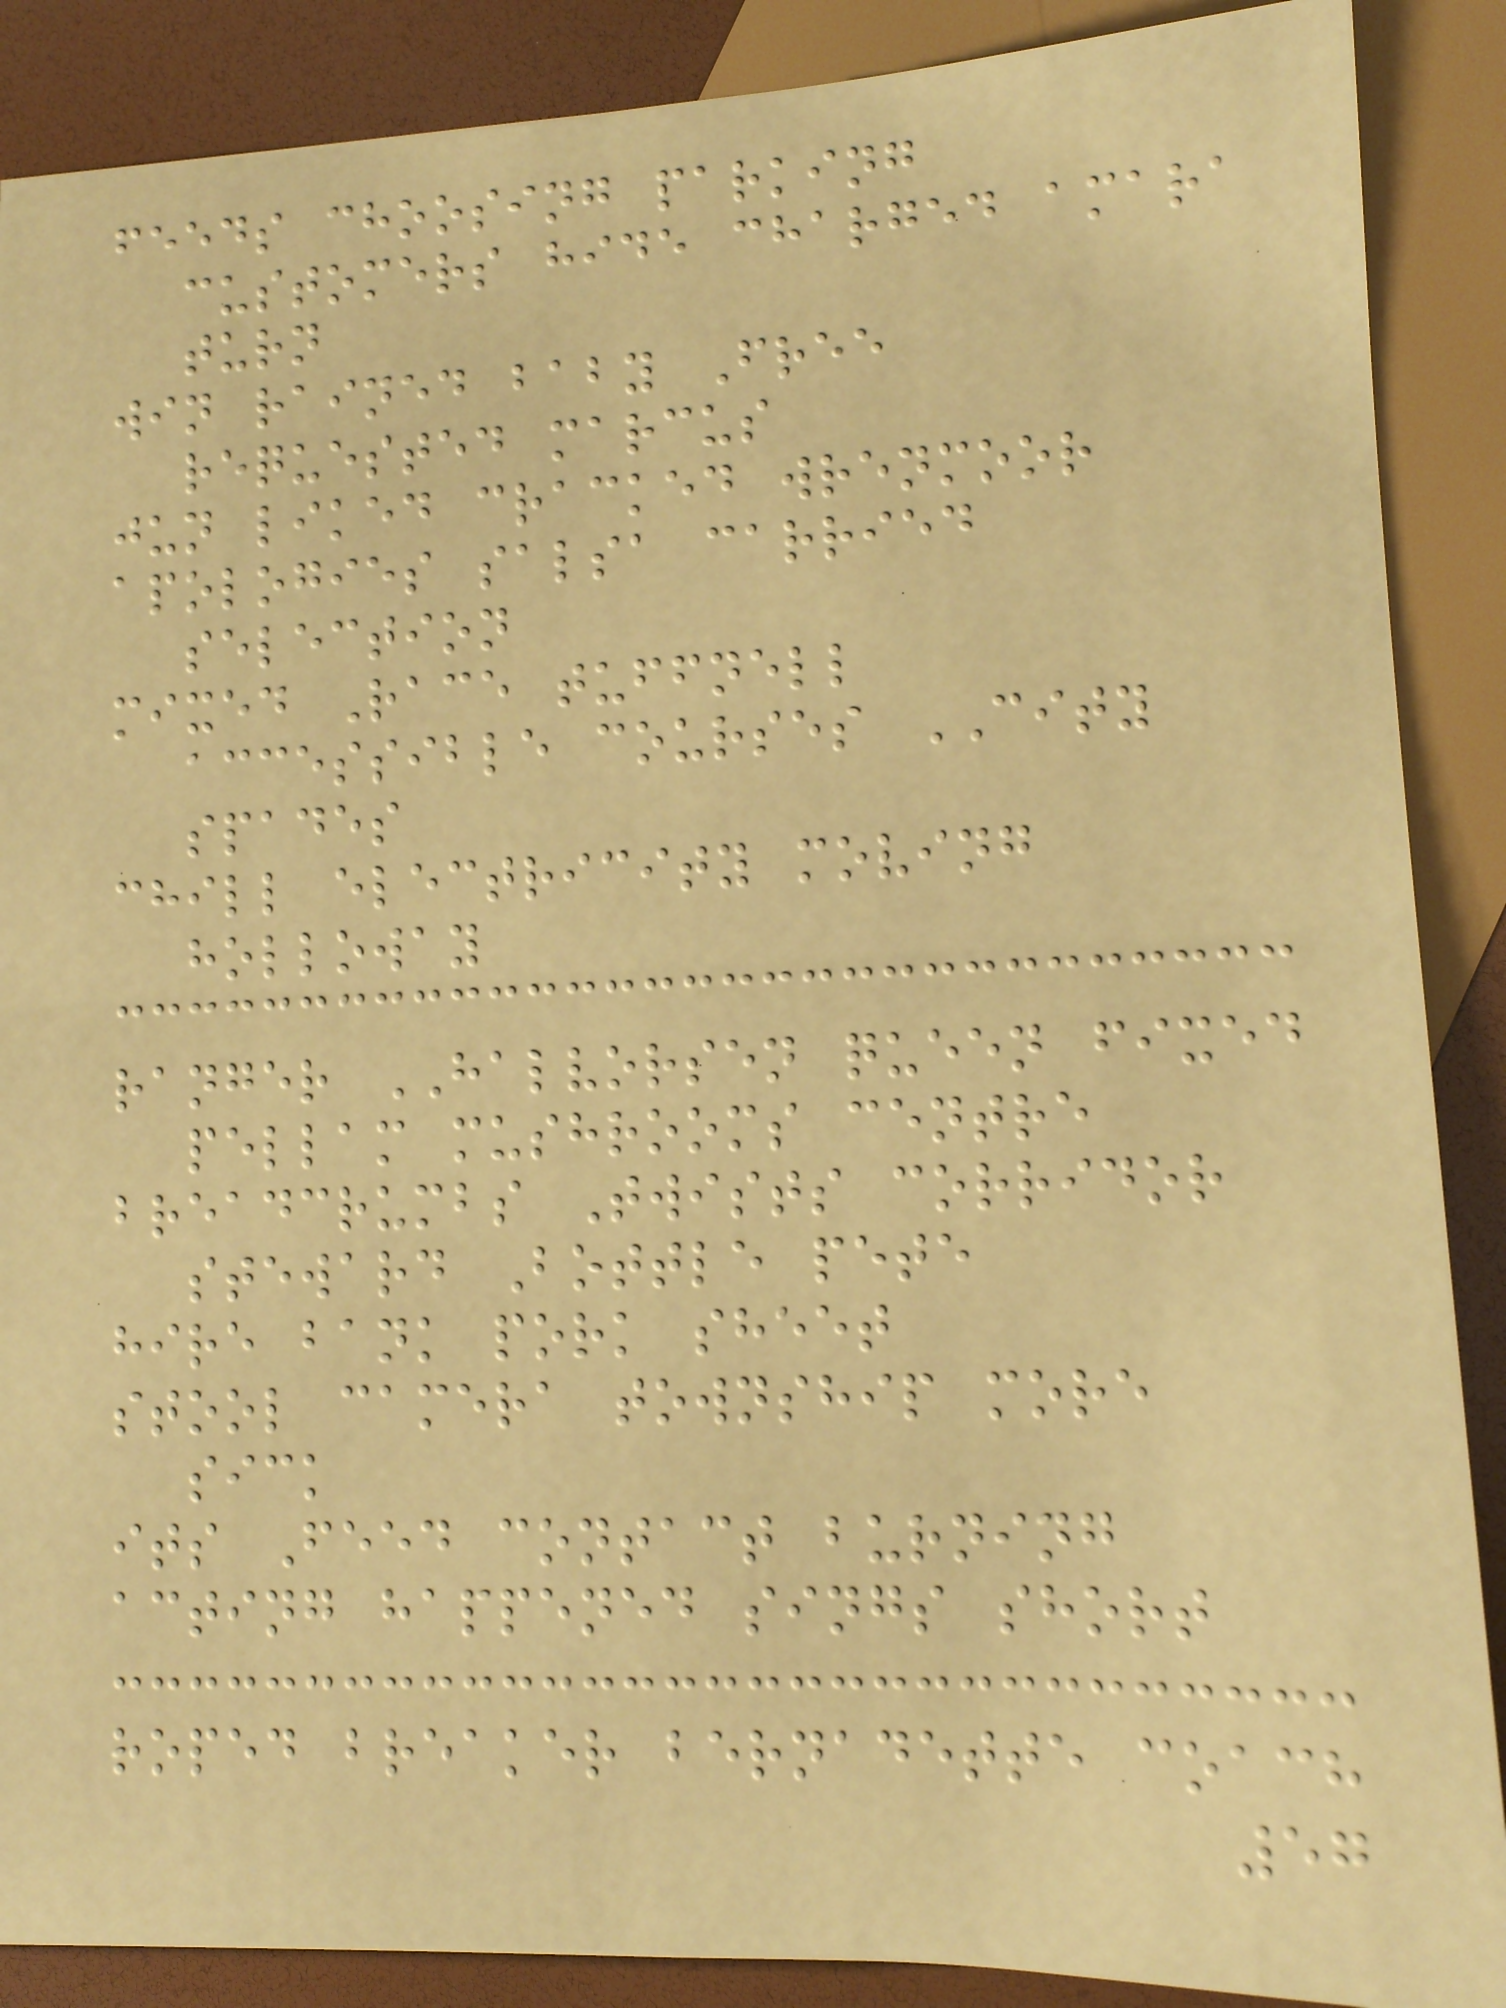feeds choosing parking
customers hide charged amara
turn
win rained baby Free
requested marcus
jun liked cracked wrenmoor
apologies salsa carried
selection
mixed Race tuffnell
accessible courses CITY
spades
chill electricity moving
holloway
ranger HALVORSEN queen fixed
pellam mushrooms centre
breadcrumbs Twists corridor
steward Bottle pete
hire bank pork sheet
stool camera township more
sick
its Feed contact burning
acting happened sings short
roped breaker bernadette coach
57
